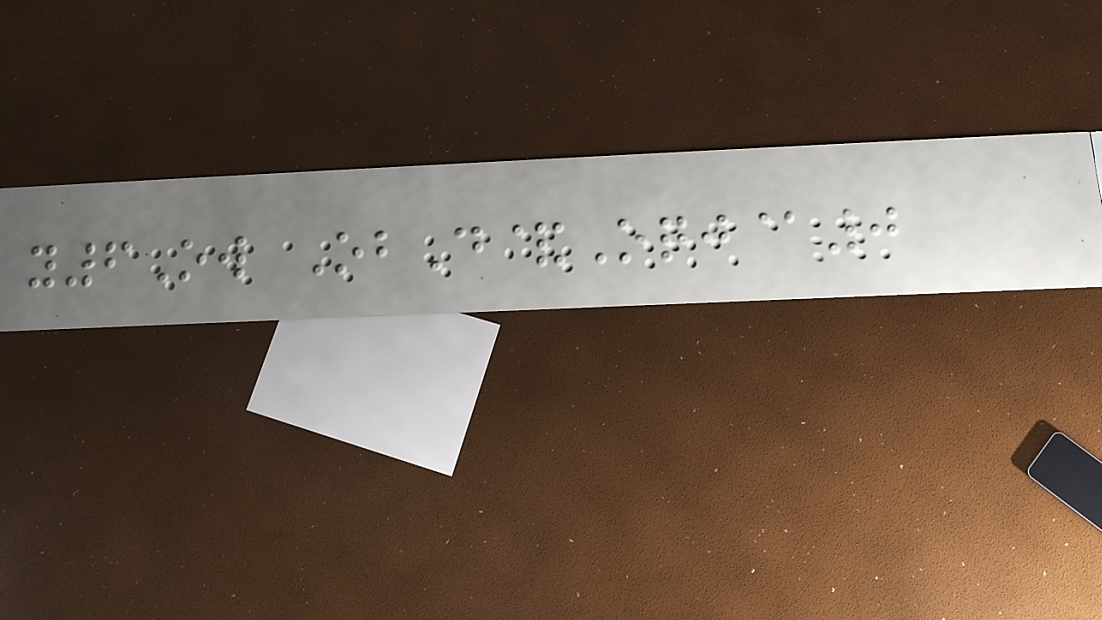y6Ow ObD&Oqj@0
